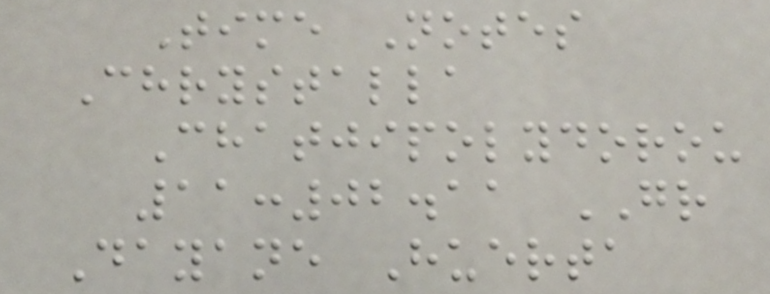Time Notes
Chrystalla
Chatjipolydorou
11:02.11 GR
Dayane Huerta
